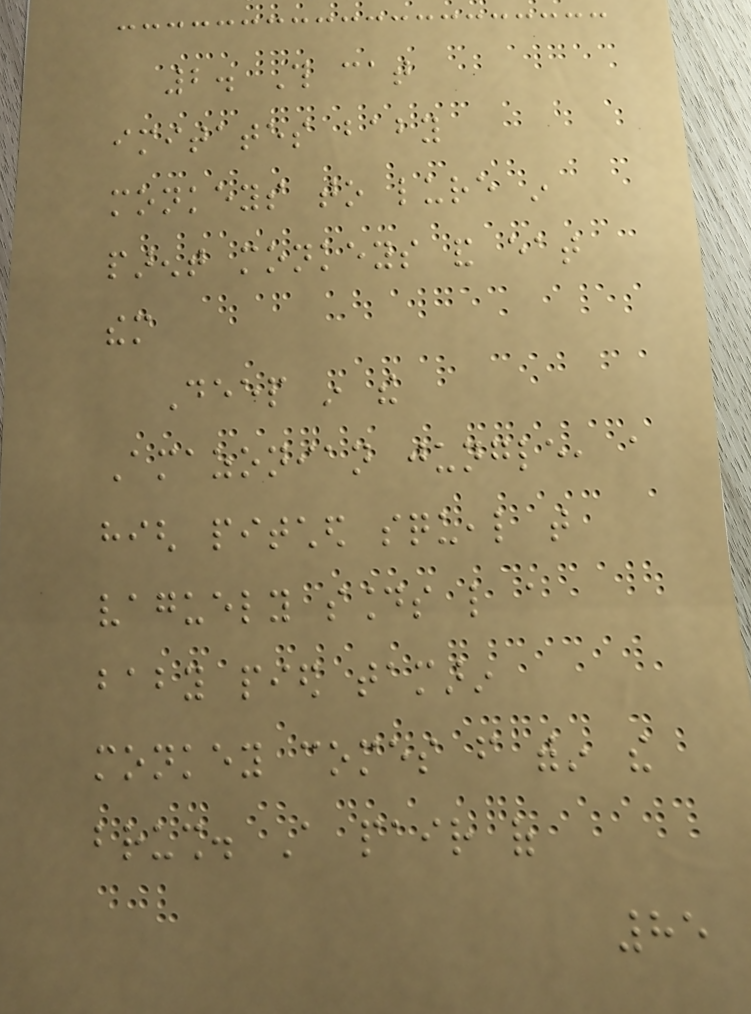2. This cat
imitates baby
monkeys to lure in
parent monkeys and eat
them
Deep in the
Amazonian jungle, a
high pitched squeal that
vaguely sounds like a
baby pied tamarin
monkey comes from within the
brush. A pair of
85
